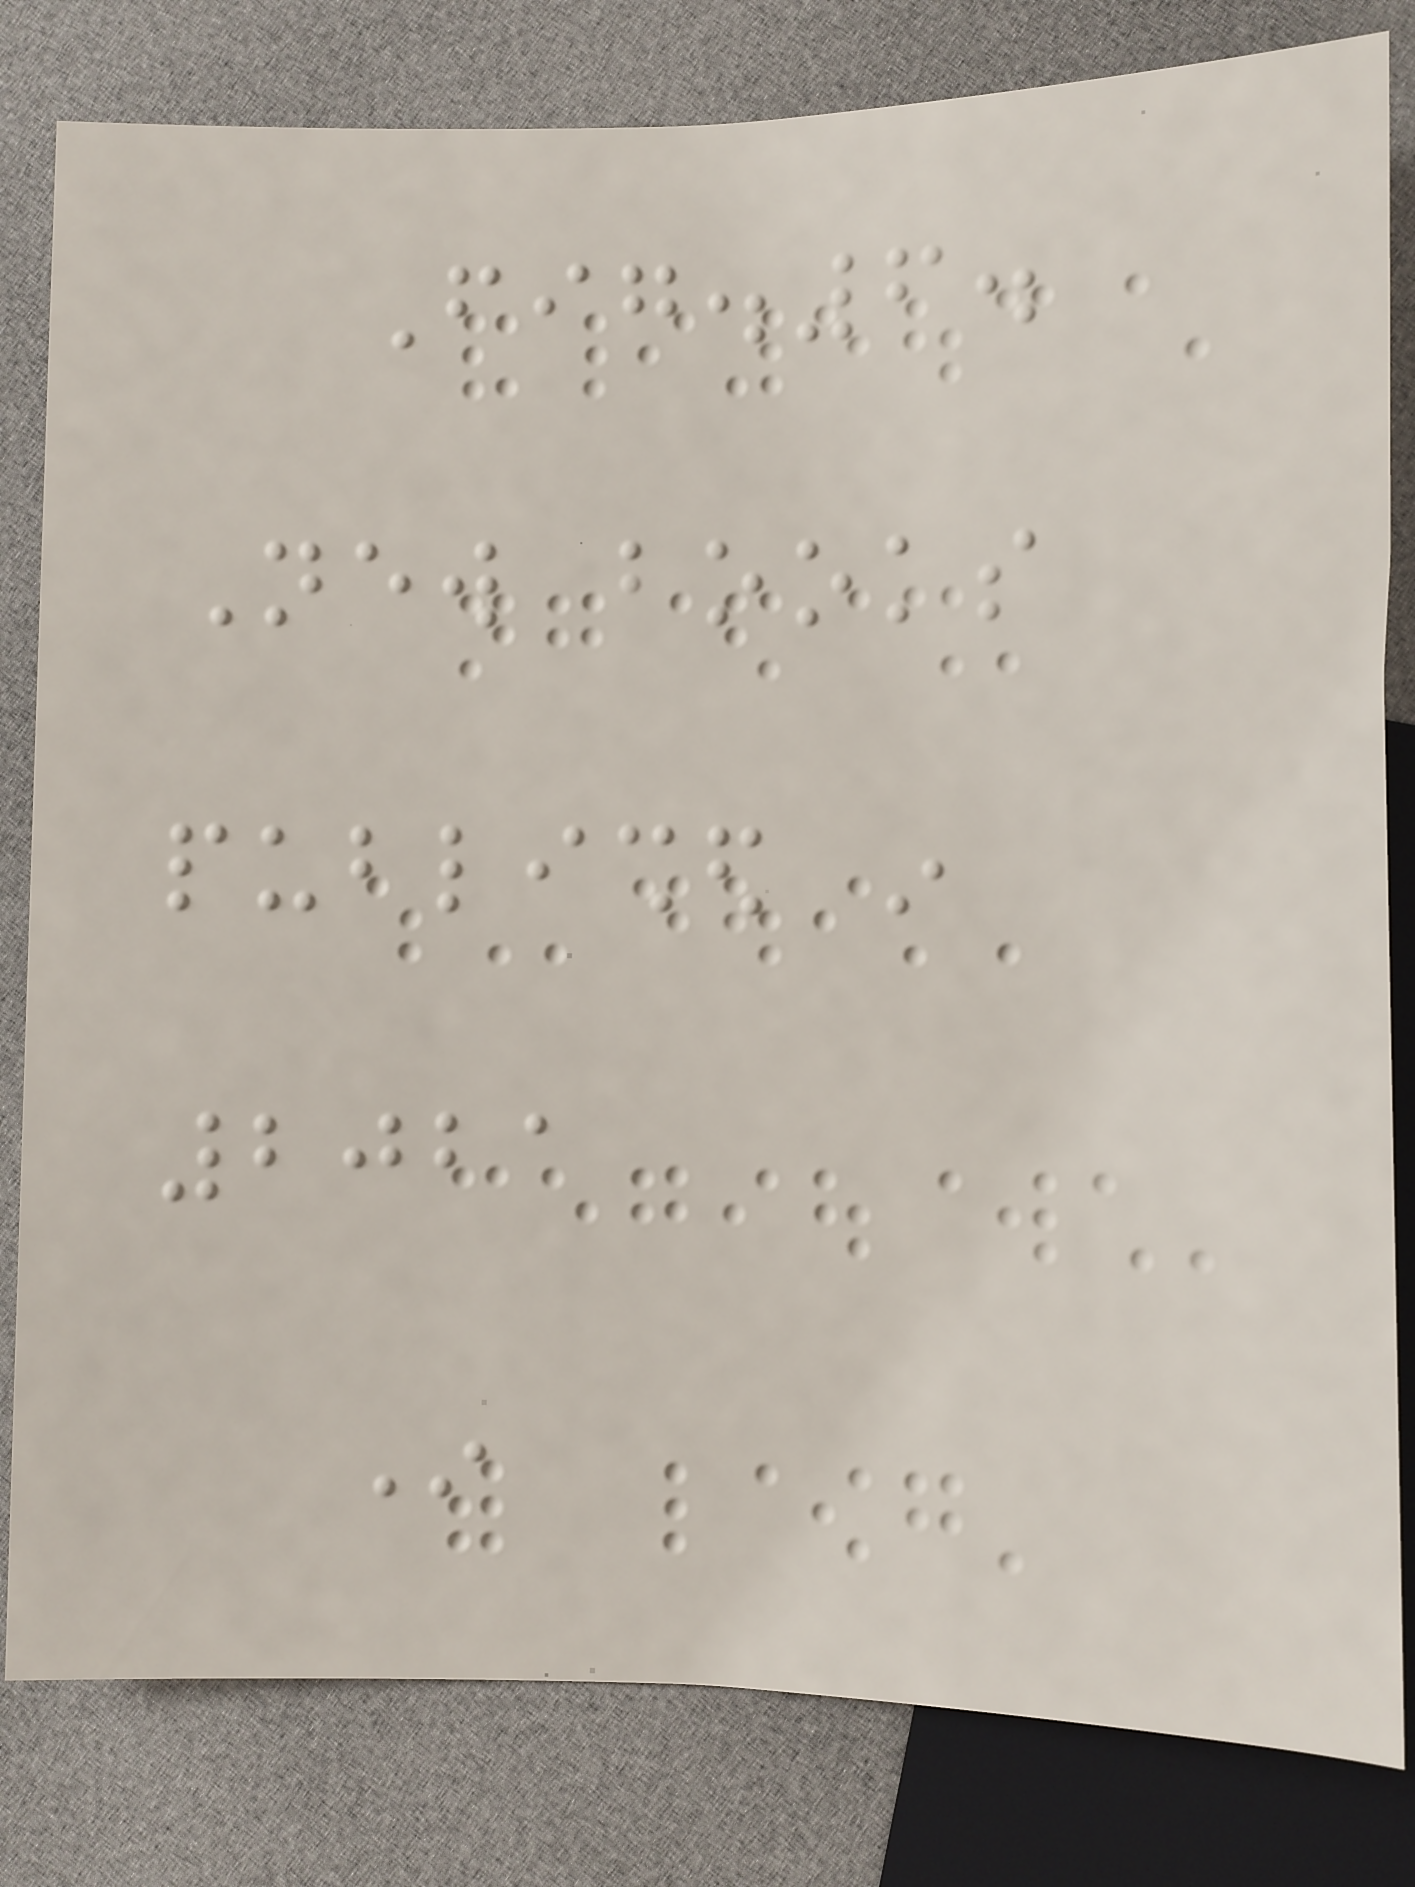Fig.6.
New books
published in
2021
In
